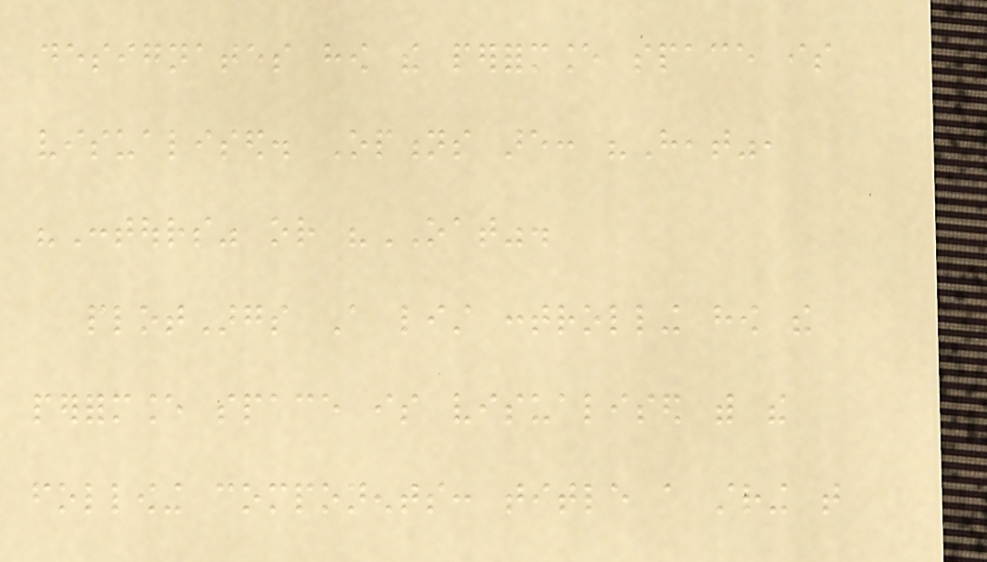designates how the performance space is
visualised. Options are: "Heat",
"Contours" or "OAT".
plotArgs A list controlling how the
performance space is visualised with the
following components: title a string that
